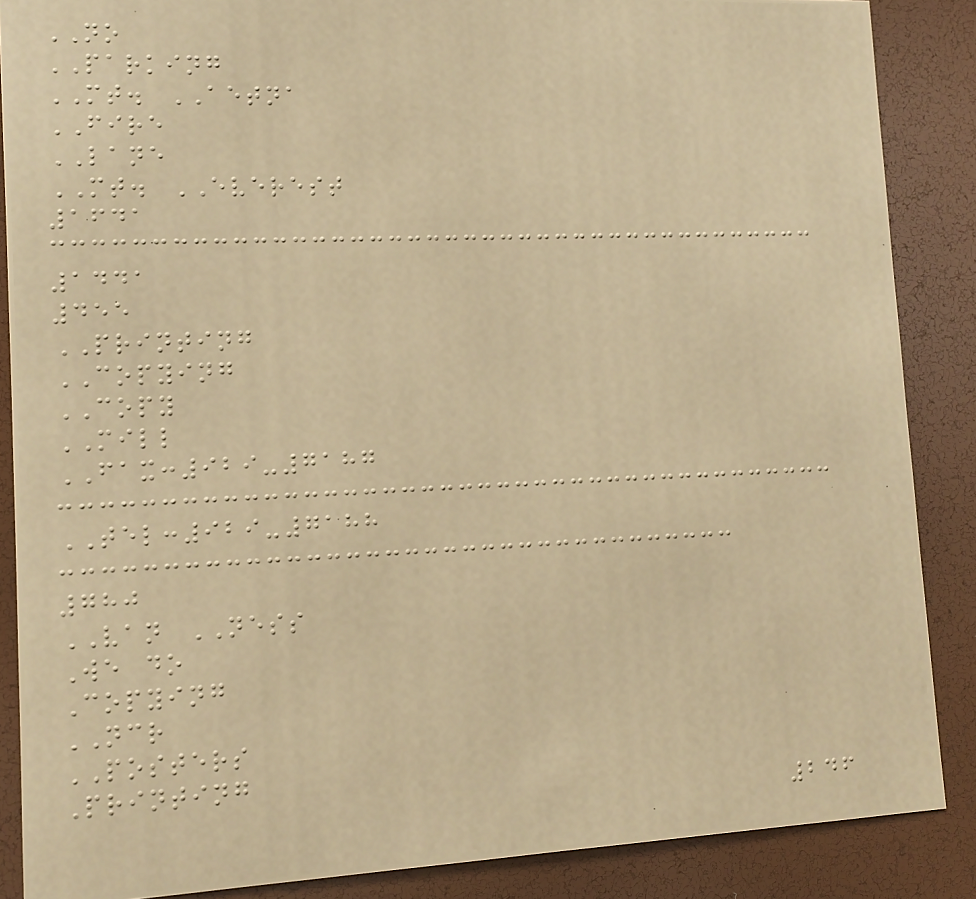NO
PARKING
MT. AETNA
FIRE
LANE
MT. EVEREST
1641
1441
455
PRINTING
COPYING
COPY
MILL
FAX:929-7187
TEL:929-7188
780
VAN NESS
We do
Copying
NCR
POSTERS
Printing
246
